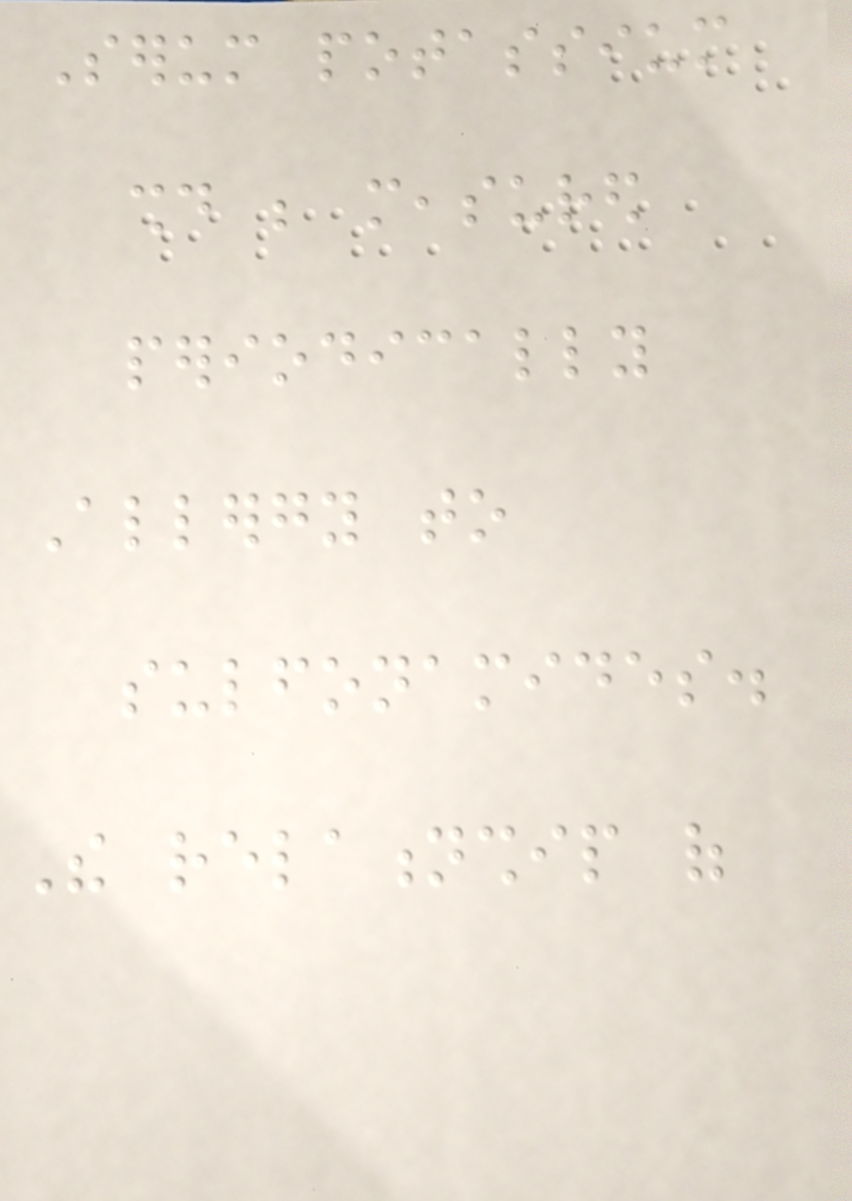Serum potassium
should be measured
periodically
Allergy to
sulfonamides.
The relationship of
